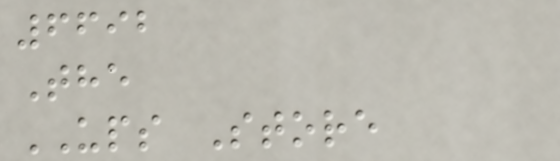6692
The
UPS Store
